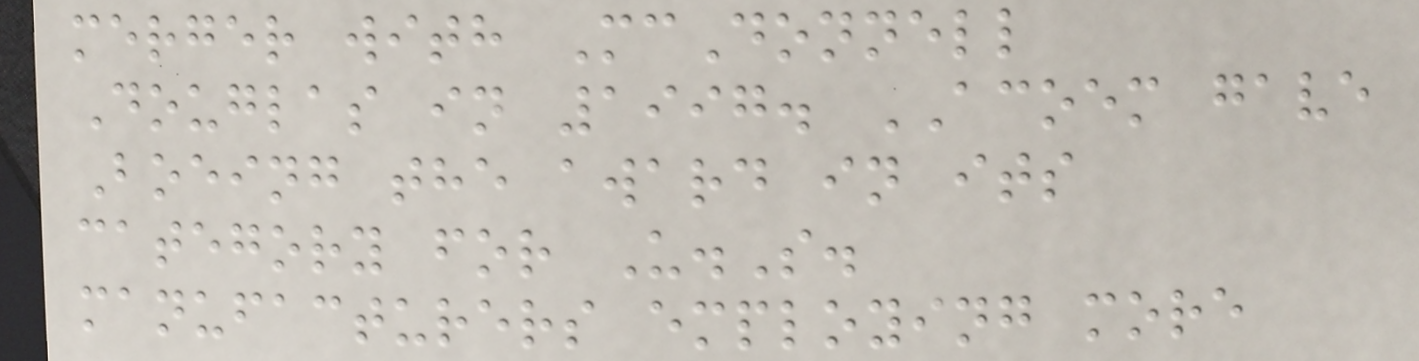merger with McDonnell
Douglas in 1997. ACOEM gave
Boeing the award in its
category for U.S.
manufacturers employing more
